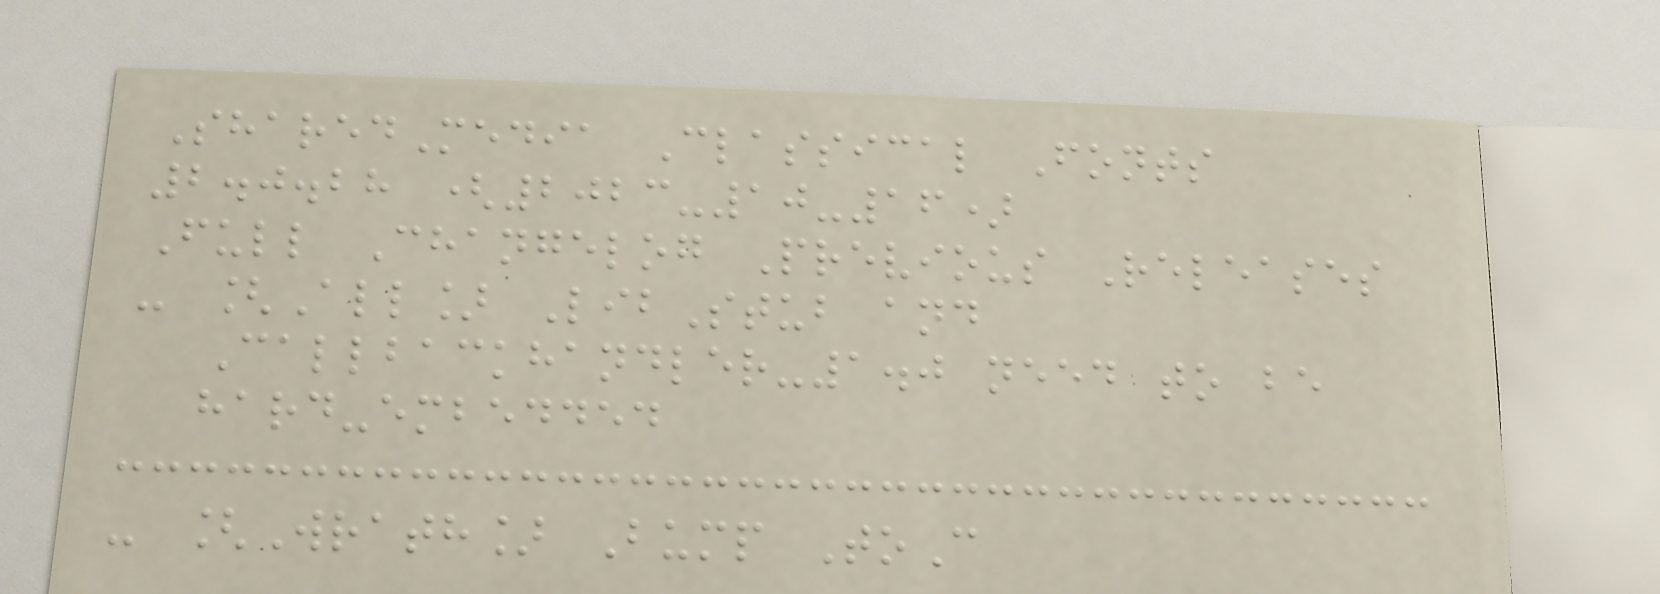SharedMedia Classical Fonts
2.0.28 (2023-10-16)
Full Changelog Previous Releases
- [All] LibStub and
Callbackhandler-1.0 need to be
hard-embedded
- [Wrath] Bump ToC
